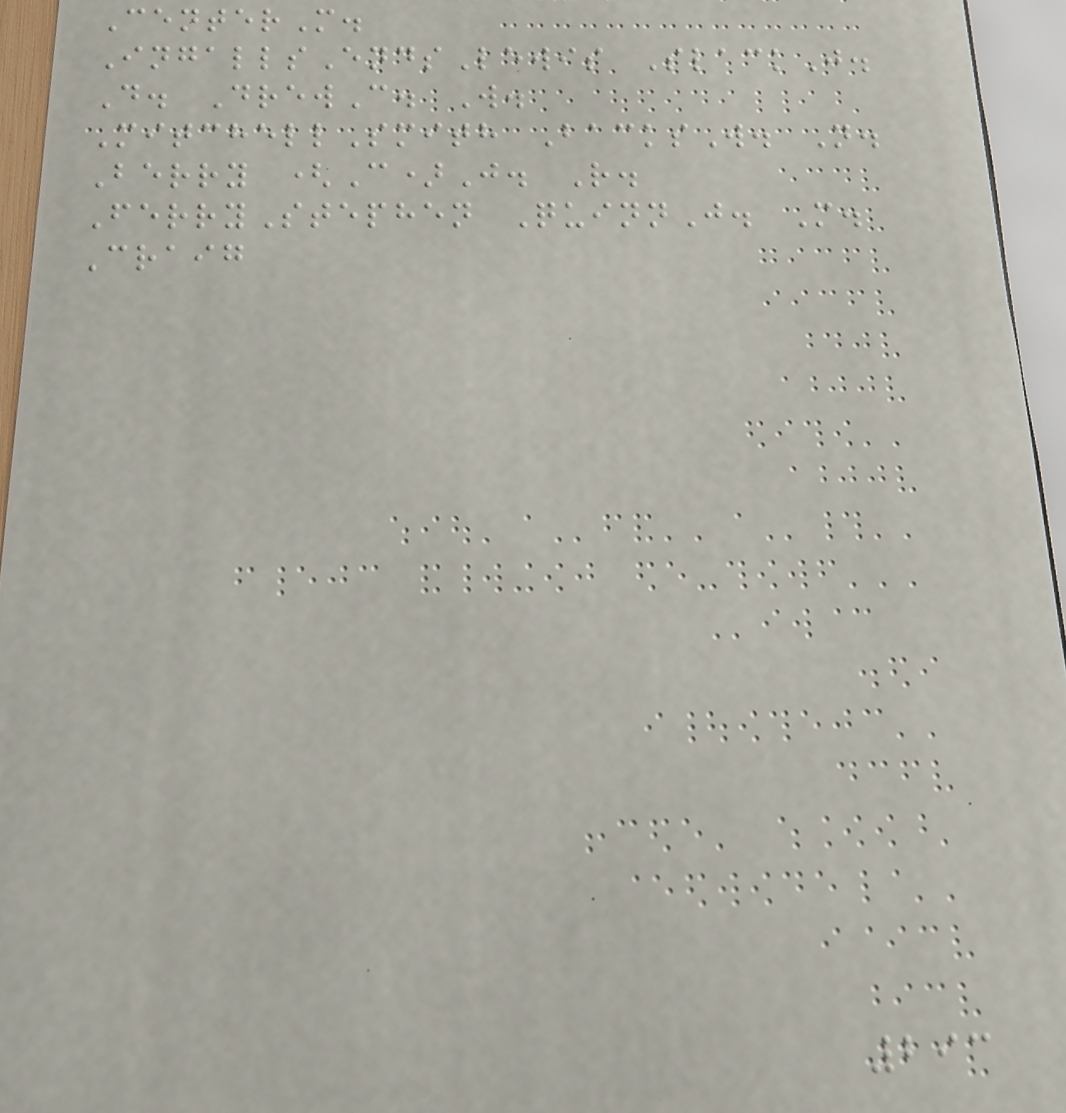CenterM.
IngallsEndsLewis SlackJ.
D. DrewC. W.
MitchellSmith BacksW. N.
Berry (C)J. R.
FerryStephen QuinnJ. M.
Craig
293
